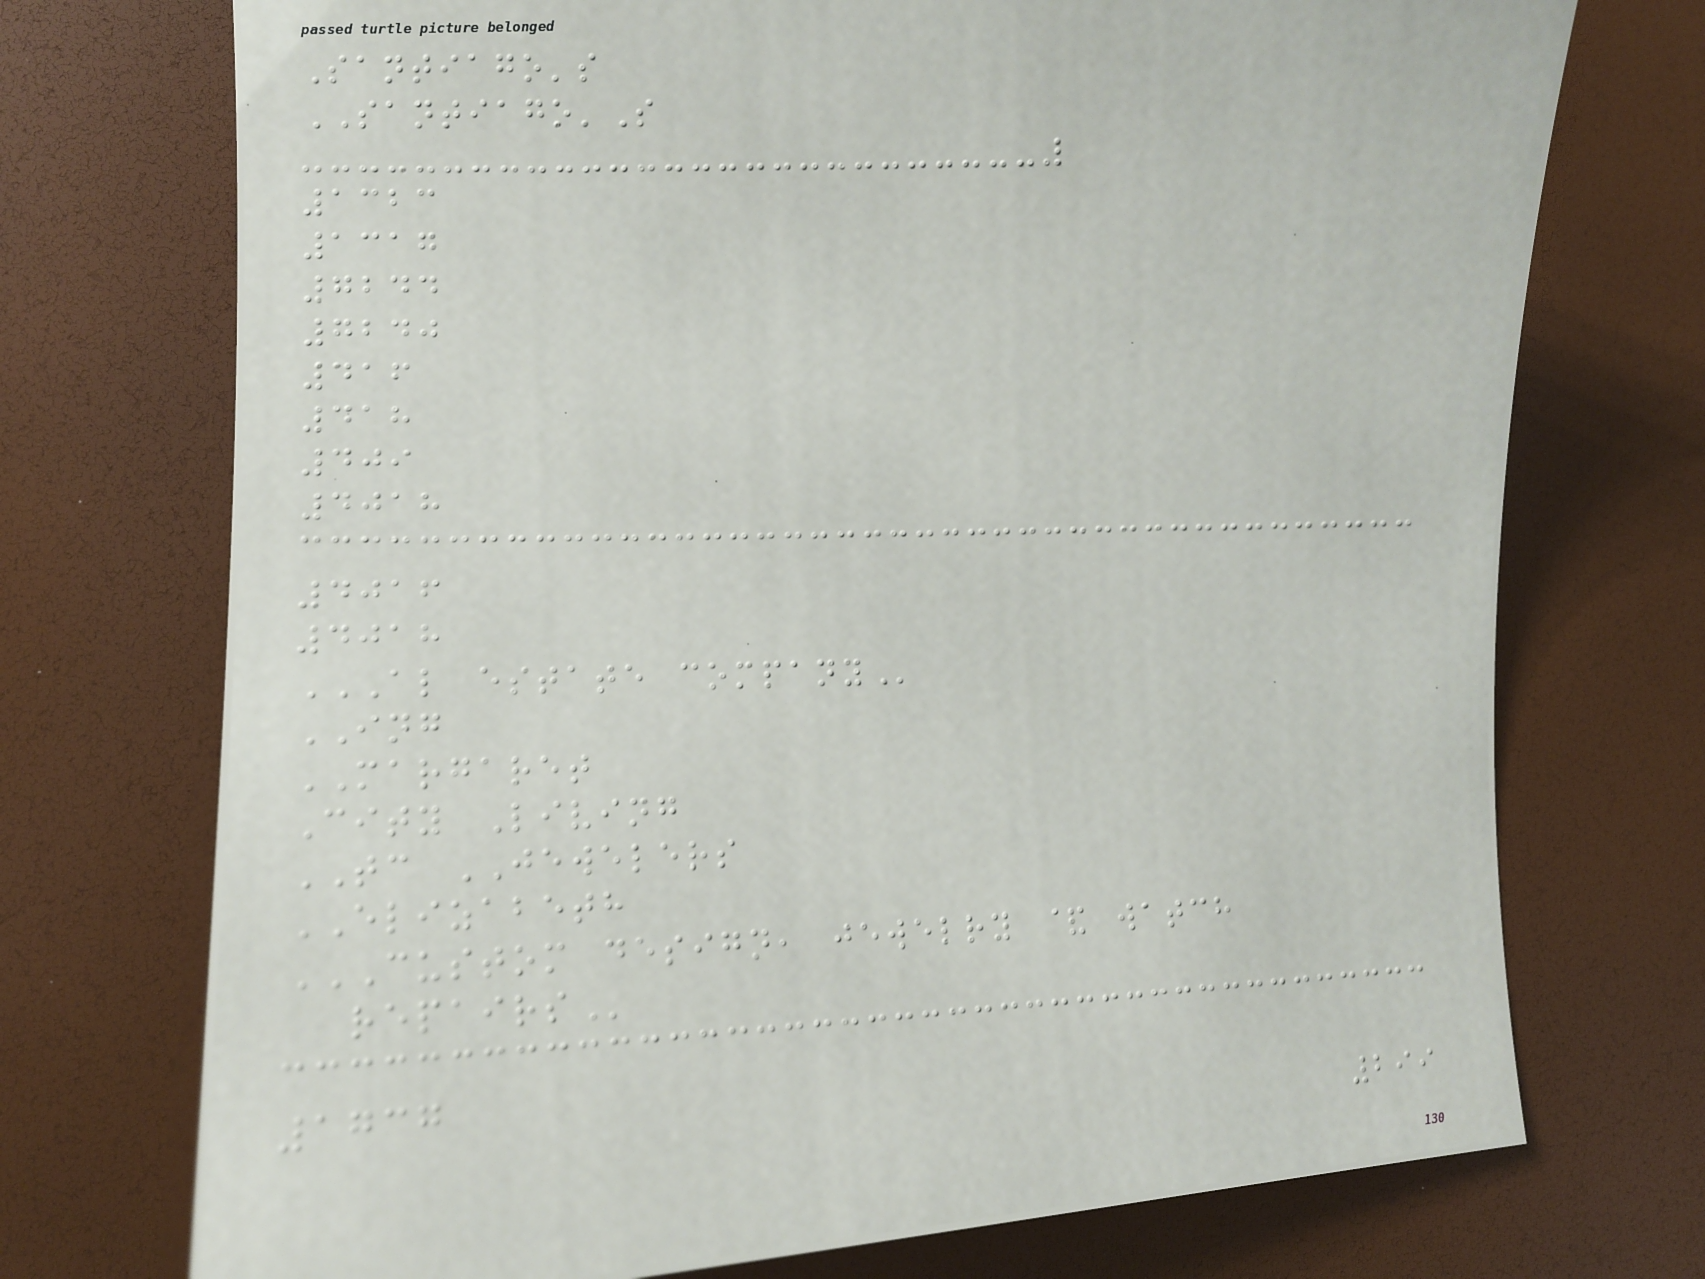Santiago's
SANTIAGO'S
1323
1317
7244
7240
416
418
409
4018
4016
4018
AL ESTATE COMPANY
ING
MARGARET
City Living
TC JEWELERS
ELIZABETH
CUSTOM DESIGN, JEWELRY & WATCH
REPAIRS
1737
299
